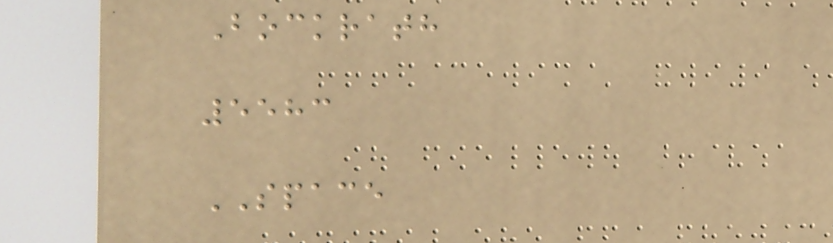Bockrath
5583
SPACE
